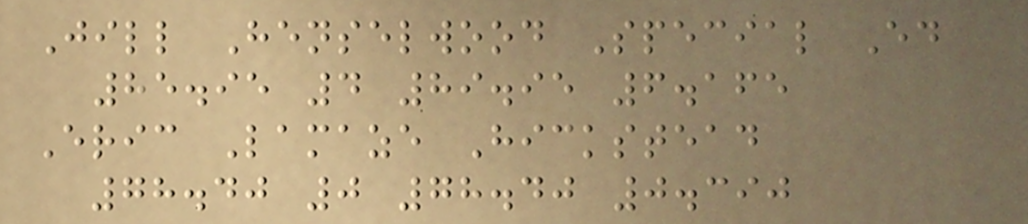Jill Henselwood Special Ed
85.95 4 89.95 6.165
Eric Lamaze Hickstead
78.40 0 78.40 0.390
